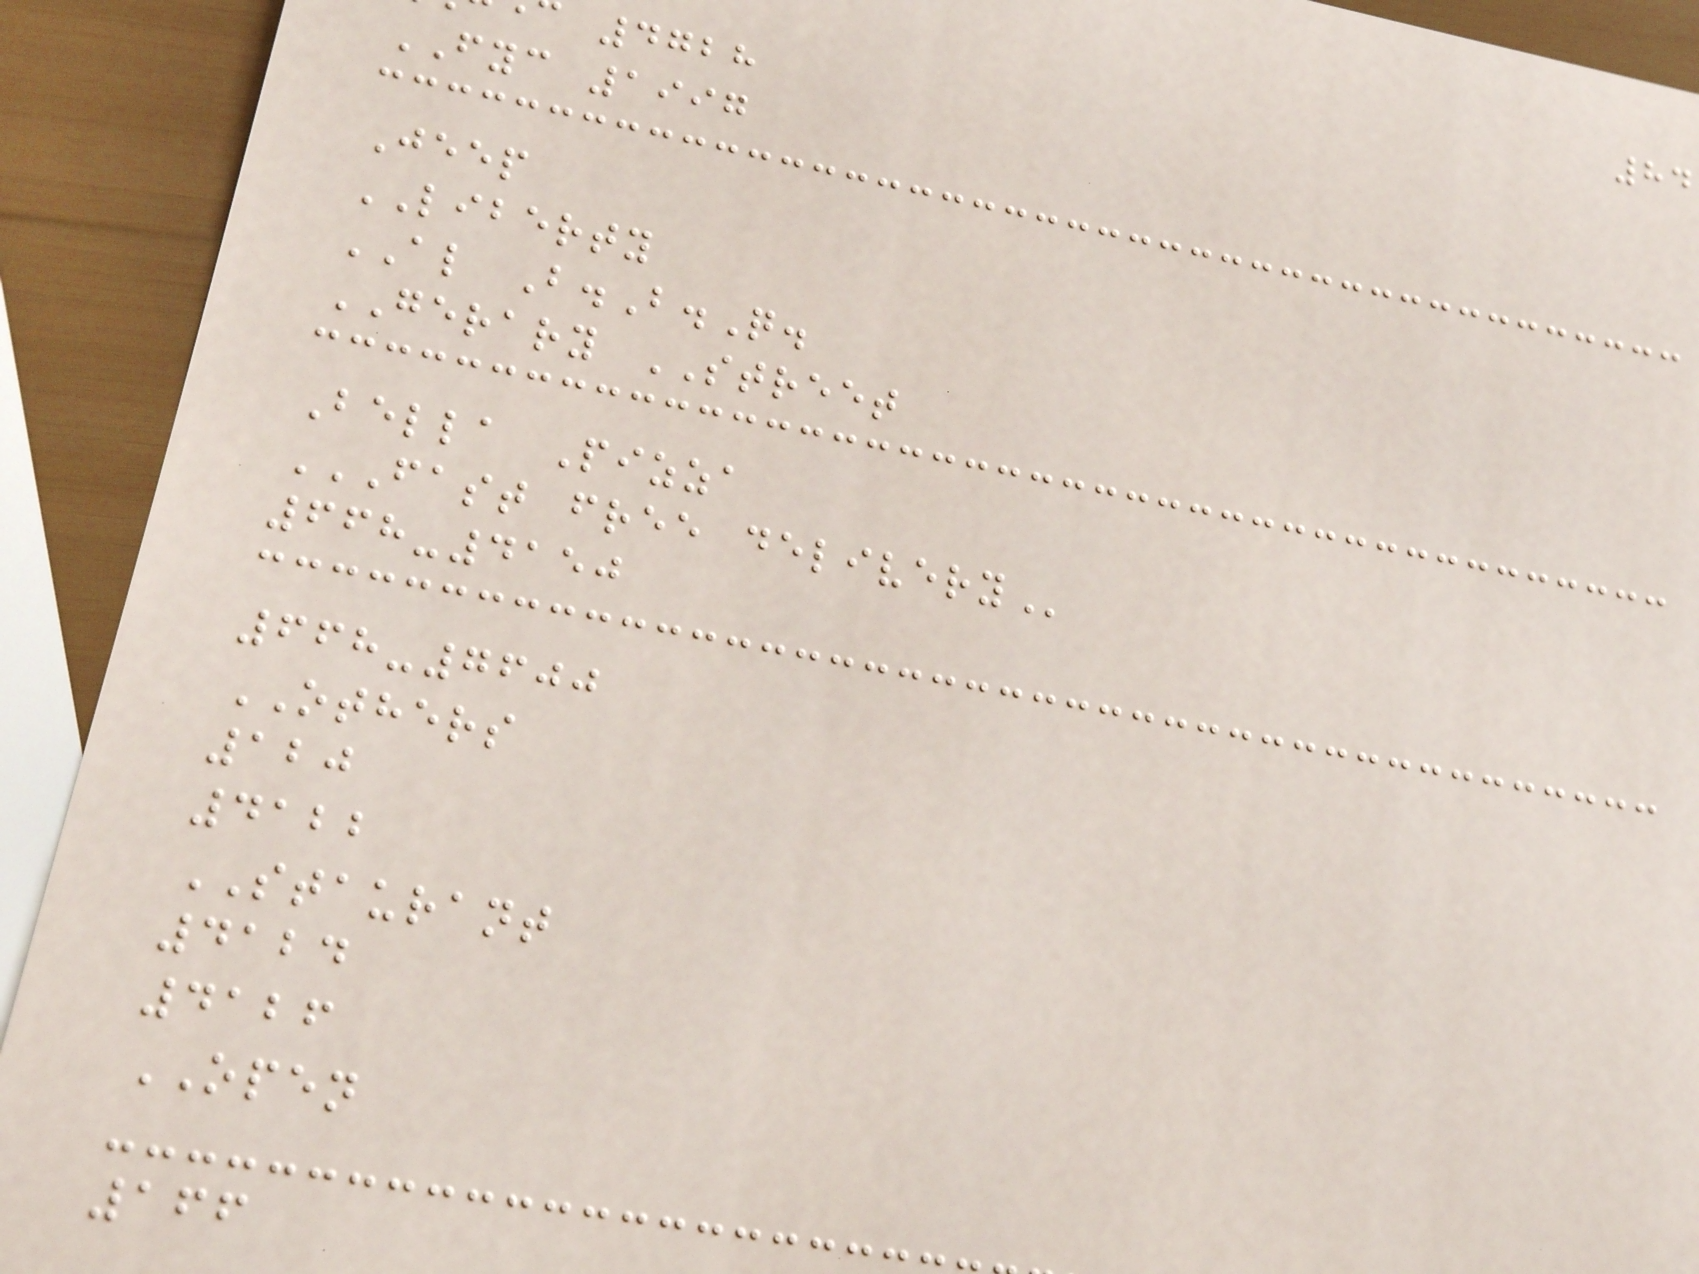84
4728
FYC 1997
Jeep
LIBERTY
AL B.B.Q.
GERARY STREET
Bella Pizza
FAST FREE DELIVERY
668-4150
668-7600
OTHERS
120
4122
STAURANT
4124
4126
OPEN
166
